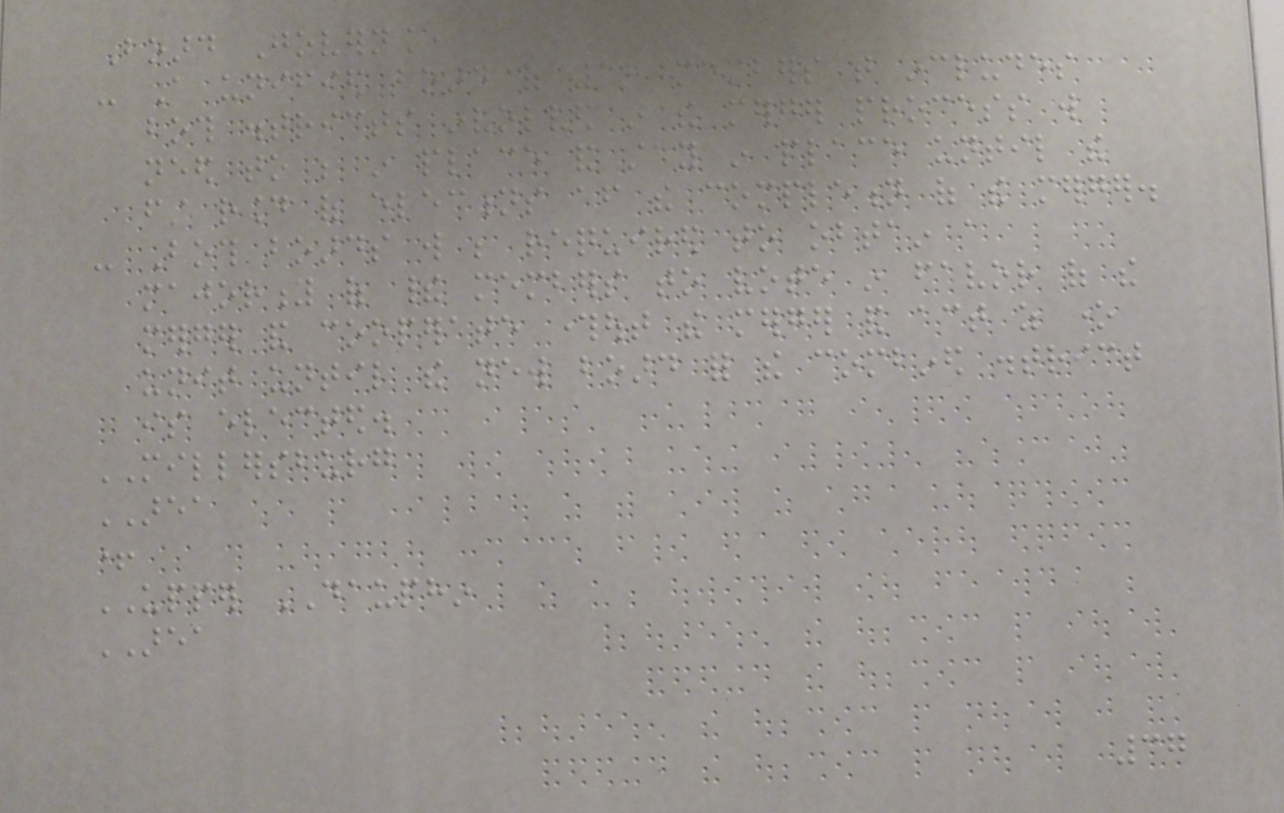Board Governance
- A unified board of 18 members that includes
both districts involved in the merger process will
need to be in place and stay in place until the
first round of elections after the completion of the merger.
- Both boards will be required to obtain a
majority of their members to vote in favor of the
merger and cooperate throughout the merger and act as one
unit until the new board for the combined district
is elected.
MILLERSBURG
AREA
+
UPPER DAUPHIN
AREA
37
